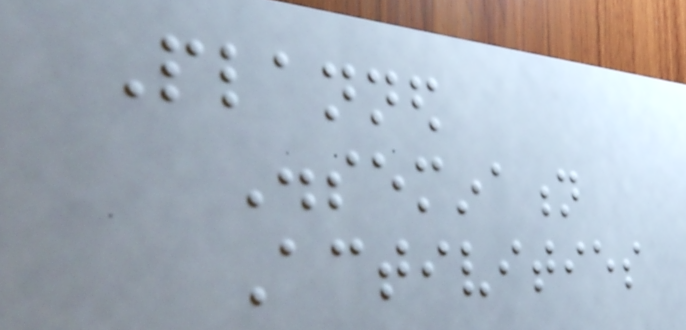Planned
Dissemination
Activities
